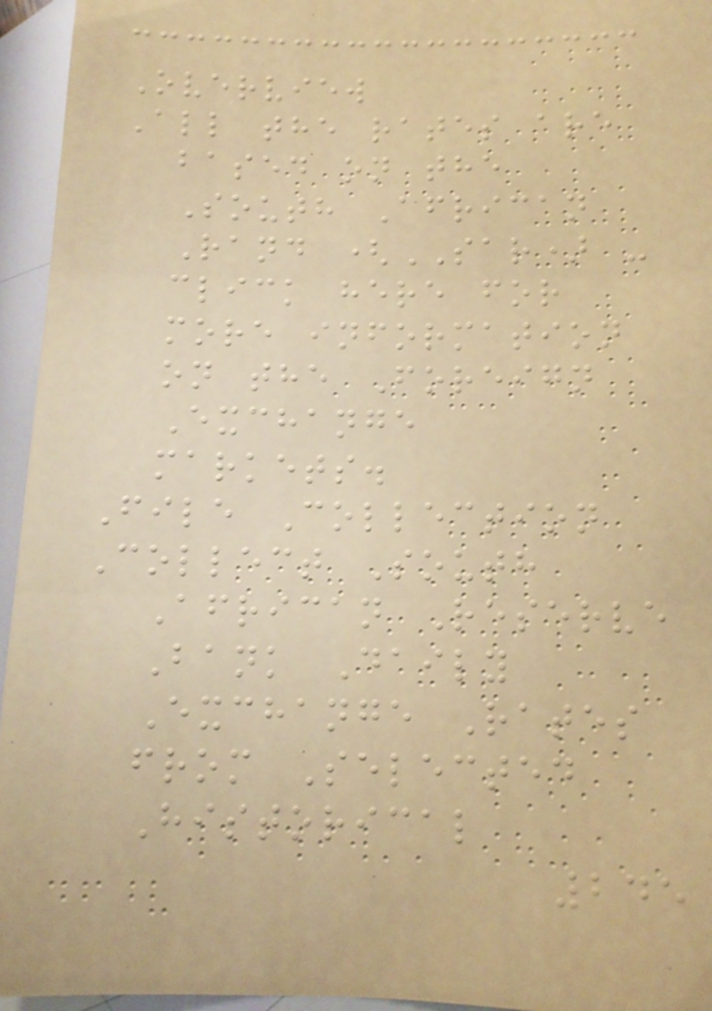Overview
All the rates are
based on the
South African
Rand (SAR) -
click here for
more information
on the Foreign
Exchange
markets.
File Collection
Collect South
African Reserve
Bank Daily
Exchange Rates
from Selected
Historical
245
